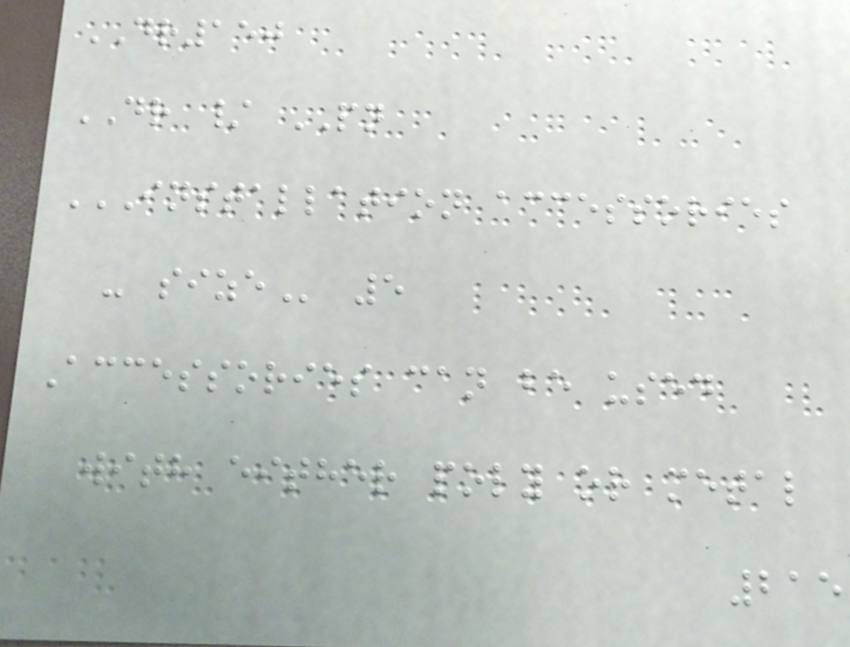DR150
DR / PN
INSTALLATION ACCESSORIES
- SIZE 5
Accessories can be used
with either poly or metal
215
